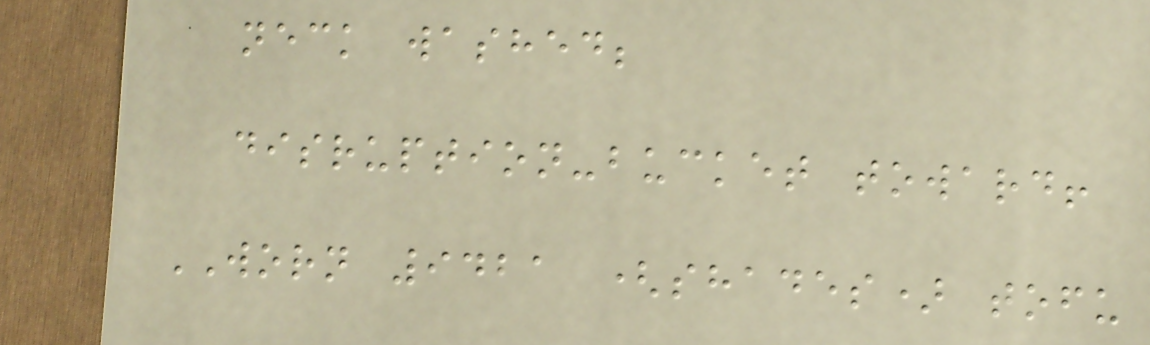neck washed;
disruption-bucket toward!
WORN 9421 (shades) tofu
